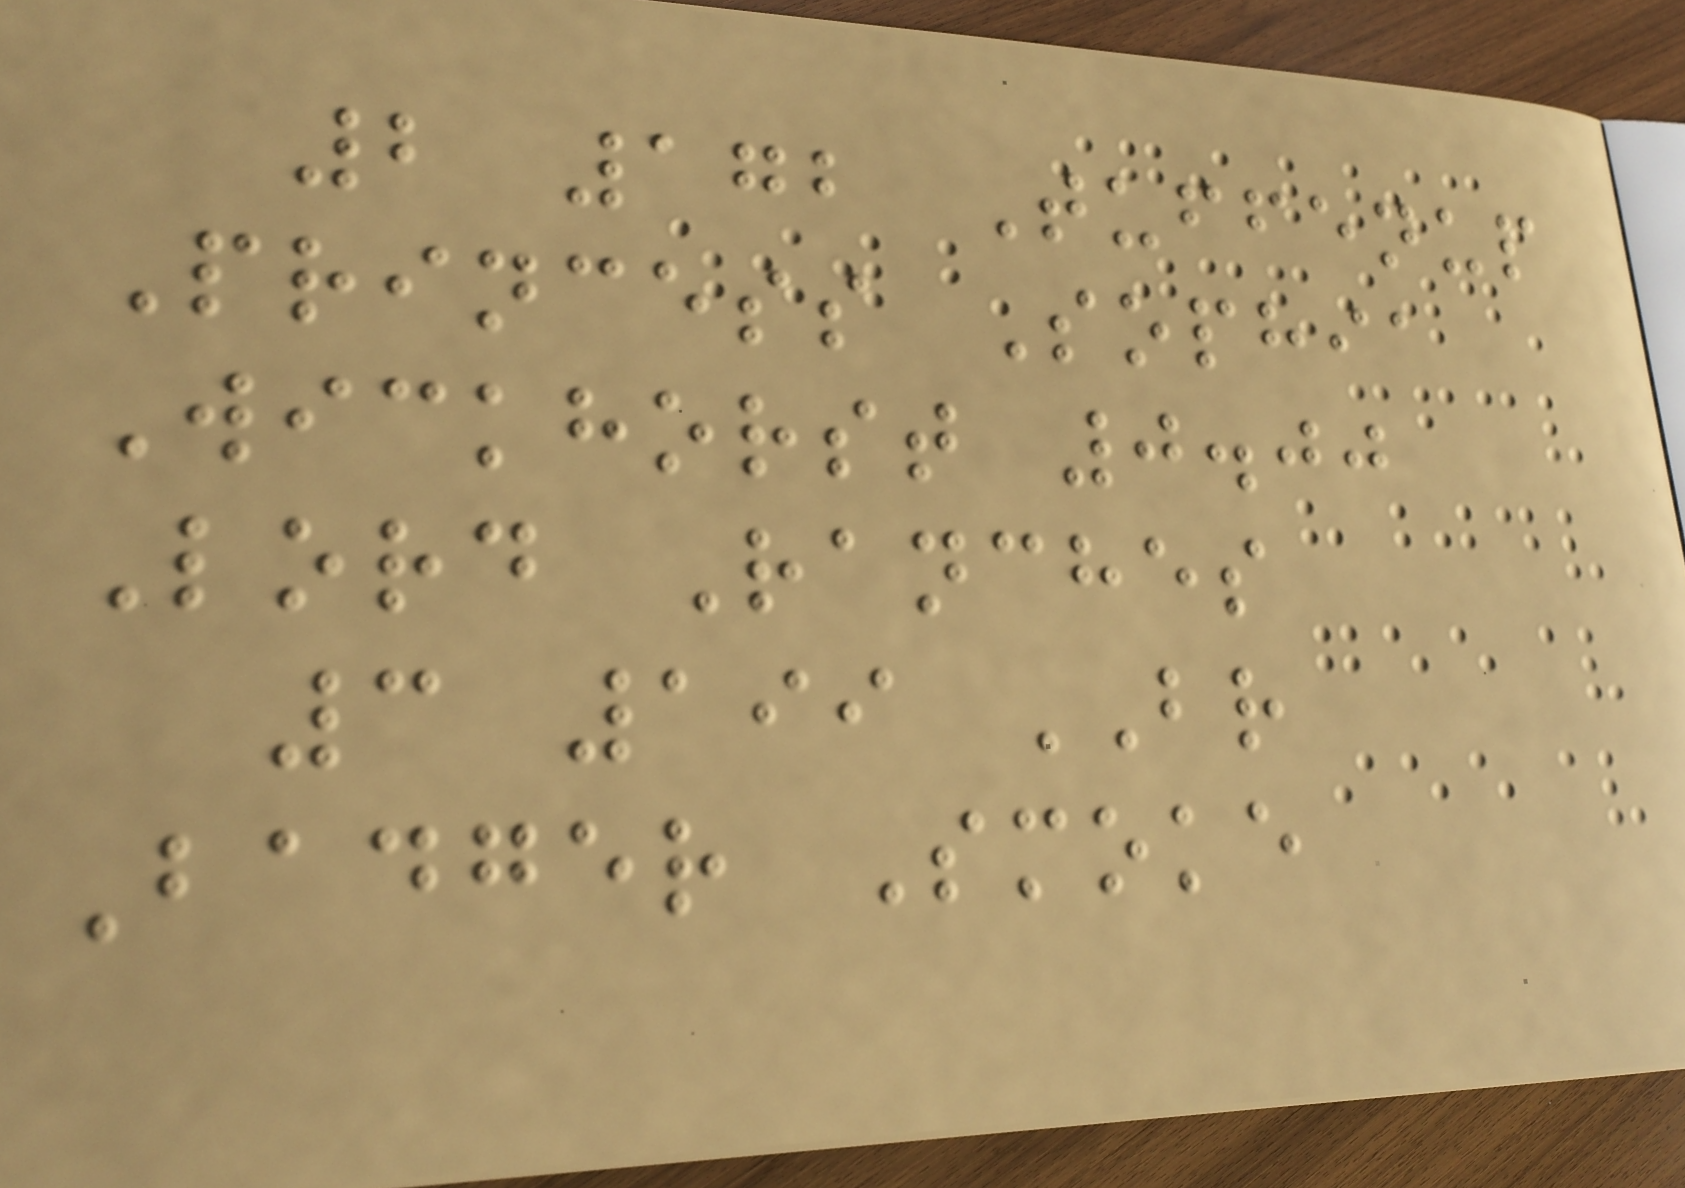2 172 Tuffenup
Princess Sophia
Wickhorst 0.00
Lord Ranches
3 199 BR
Badger Smoke
